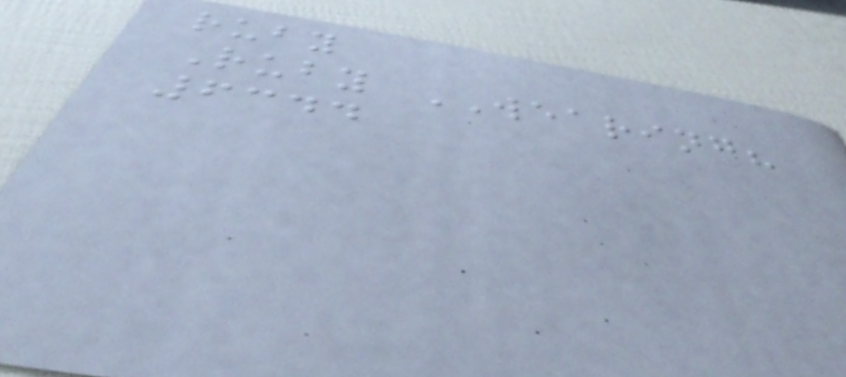ruby
Ruby WEARING?
6344
